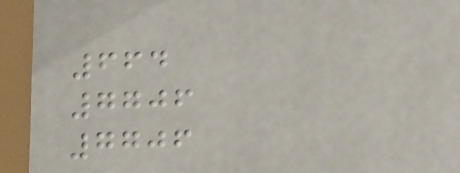664
7706
7706
